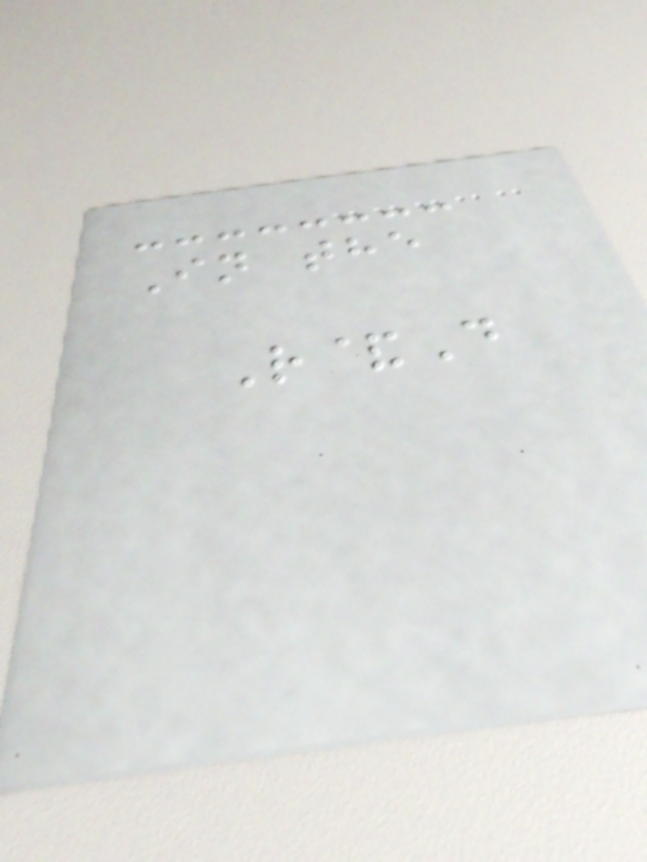In the
R&D
